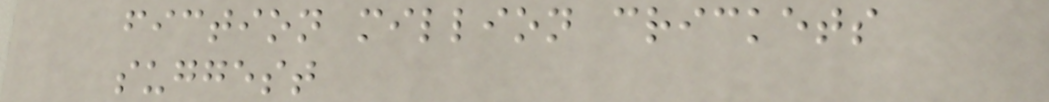fiction million crickets
suggest
